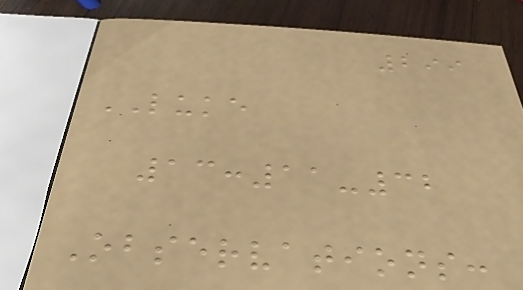299
LUKE
13:11-32
Observations:
